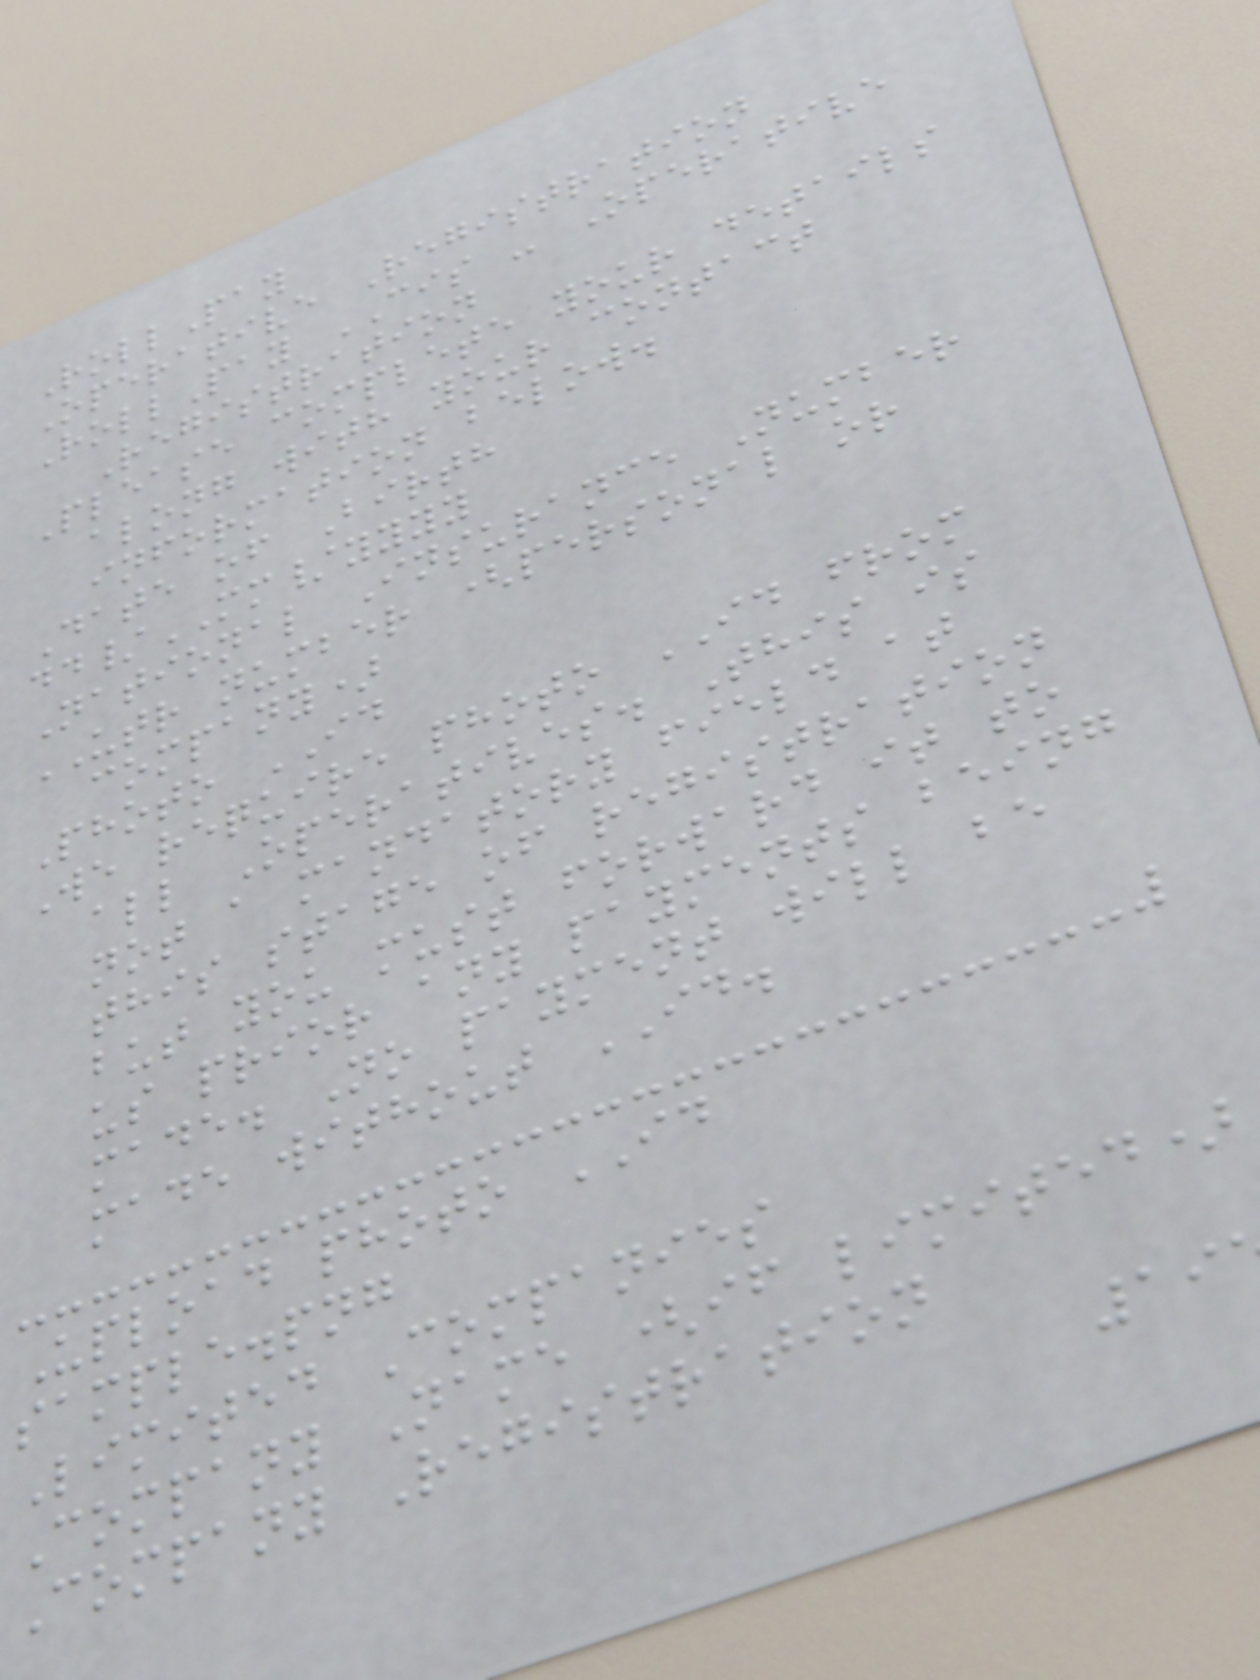RollPay
Operative Registration
RollPay CIS - Operative
Registration
Please complete your details
along with your contact
information below.
Date of Birth
dd/MM/yyyy
National Insurance Number
UTR number (personal or
company)
Photo ID
We require photo ID from
all Operatives. This is
not a mandatory field at
this stage of registration
but you must forward it to
us prior any payments being
made. No payment will be
made without ID.
Upload photo ID
sample.png
Limited Companies
Company Name (if limited)
Company Registration
